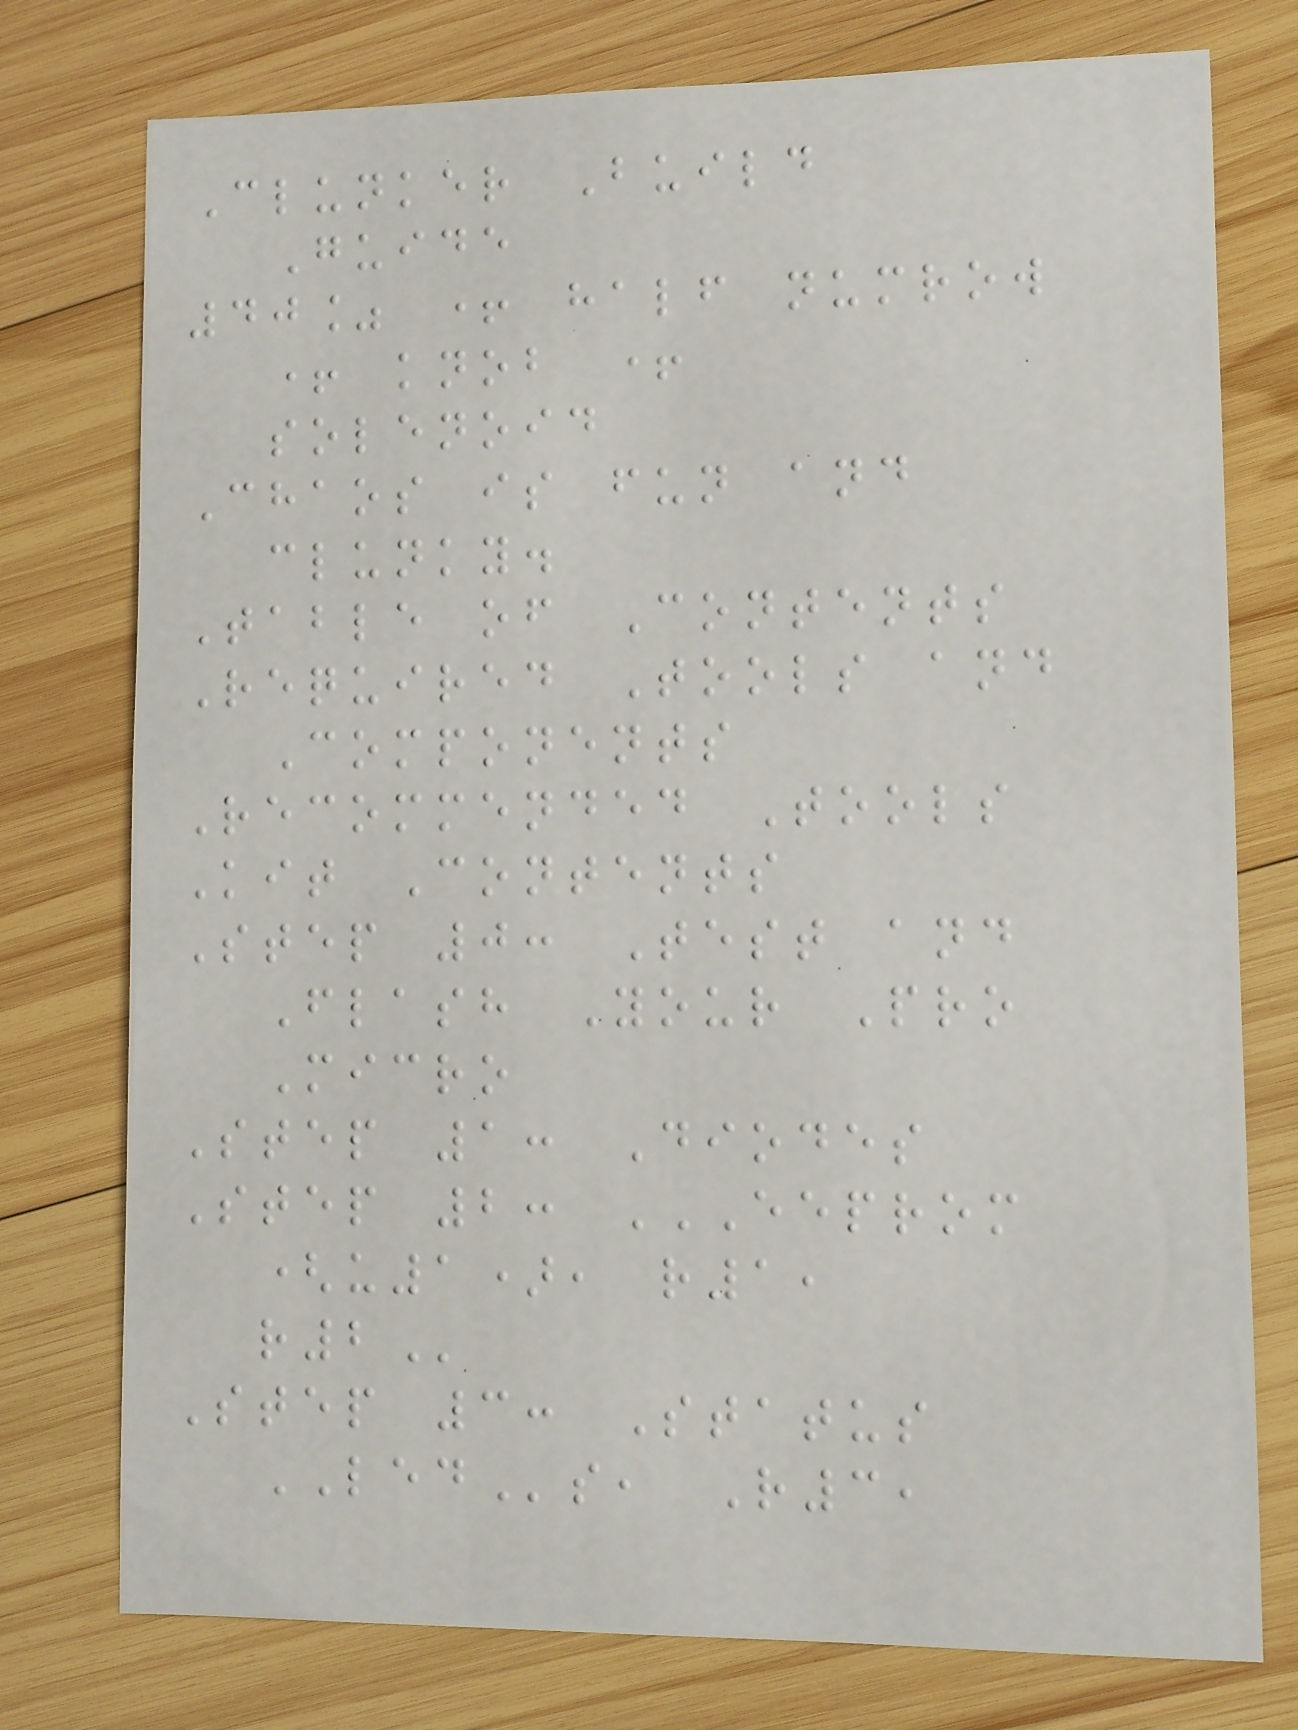Clunker Build
Guide
40% + half numrow
+ knob +
solenoid
Chaos is fun and
clunky.
Table of Contents
Required Tools and
Components
Recommended Tools
Kit Contents
Step 0: Test and
Flash Your Pro
Micro
Step 1: Diodes
Step 2: EEPROM
(U1), R1,
R2
Step 3: Status
LEDs, R3,
